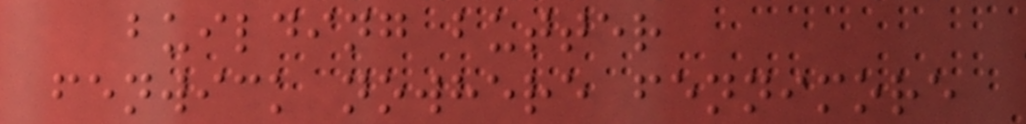building butter
fenwick nowhere fennimore
